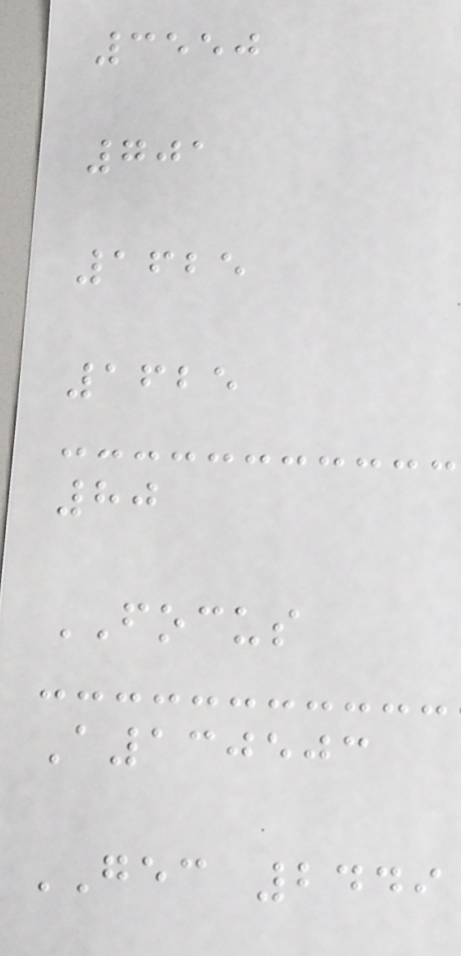3550
701
1625
1625
80
FOCUS
A130503
GEC 2449
